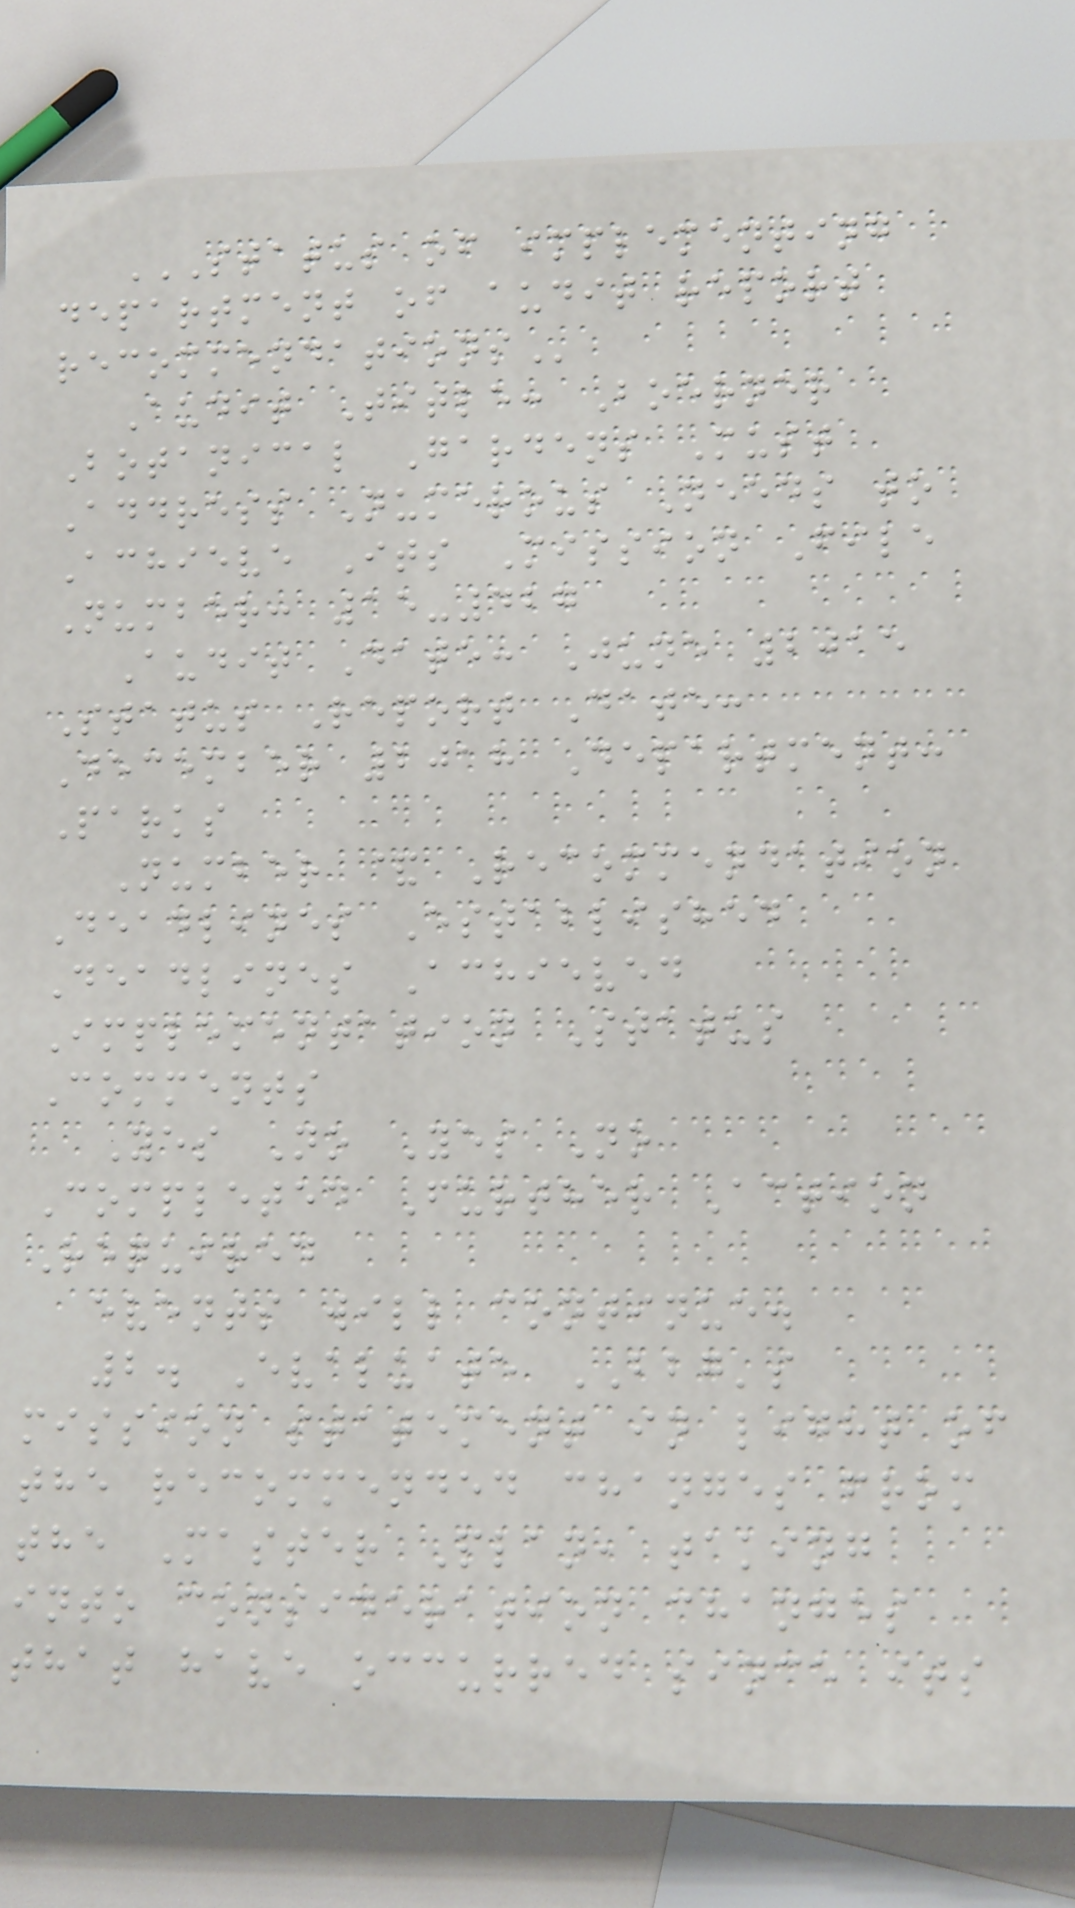STATUS OF IMPLEMENTING
DEPARTMENT OF AUDIT REPORT
RECOMMENDATIONS
Audit Title: Boerner
Botanical Gardens Must
Address Numerous Needs to
Achieve Its Mission File
Number: 15-427
Audit Date: June 2015
Status Report Date:
December 2018 Department:
Parks
Number & Recommendation
Deadlines Established
Deadlines Achieved
Implementation Status
Comments
Yes No Yes No
Completed Further Action
Required
events will continue.
2. Evaluate BBG's
mission statement in light of
the recommended changes from
the Master Plan, taking
into consideration changes
that have occurred since its
